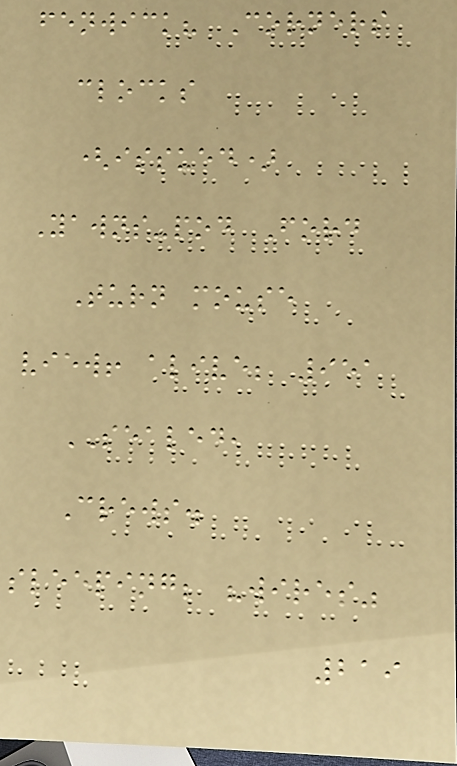fenwick? Corners
clocks
(issued)
Yawns-pod Ford
Turn mouse
view! alive; 951
SEALED,
Crews.
sleeping; "wires"
219
